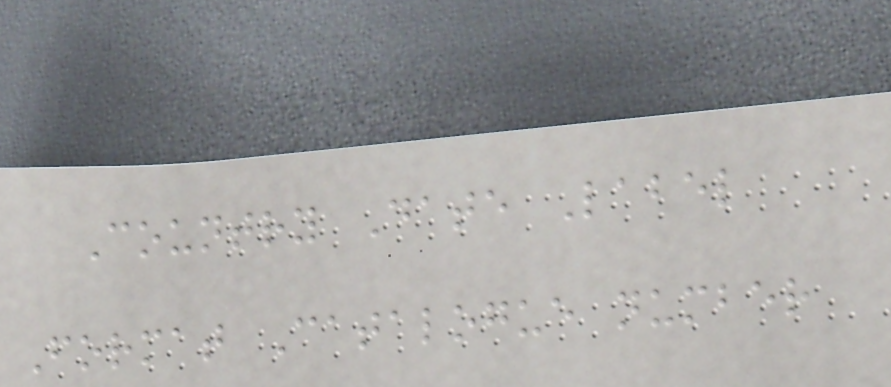Country Date Label
Format Catalogue number
